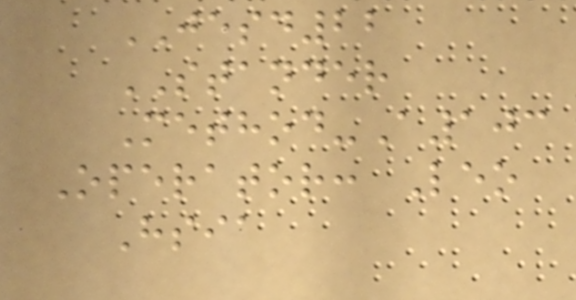JESD22
STANDER
Method-A103
Operator: Leo
Hsia
